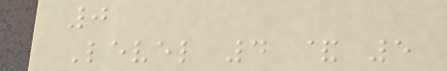0
Level 4 & 5
